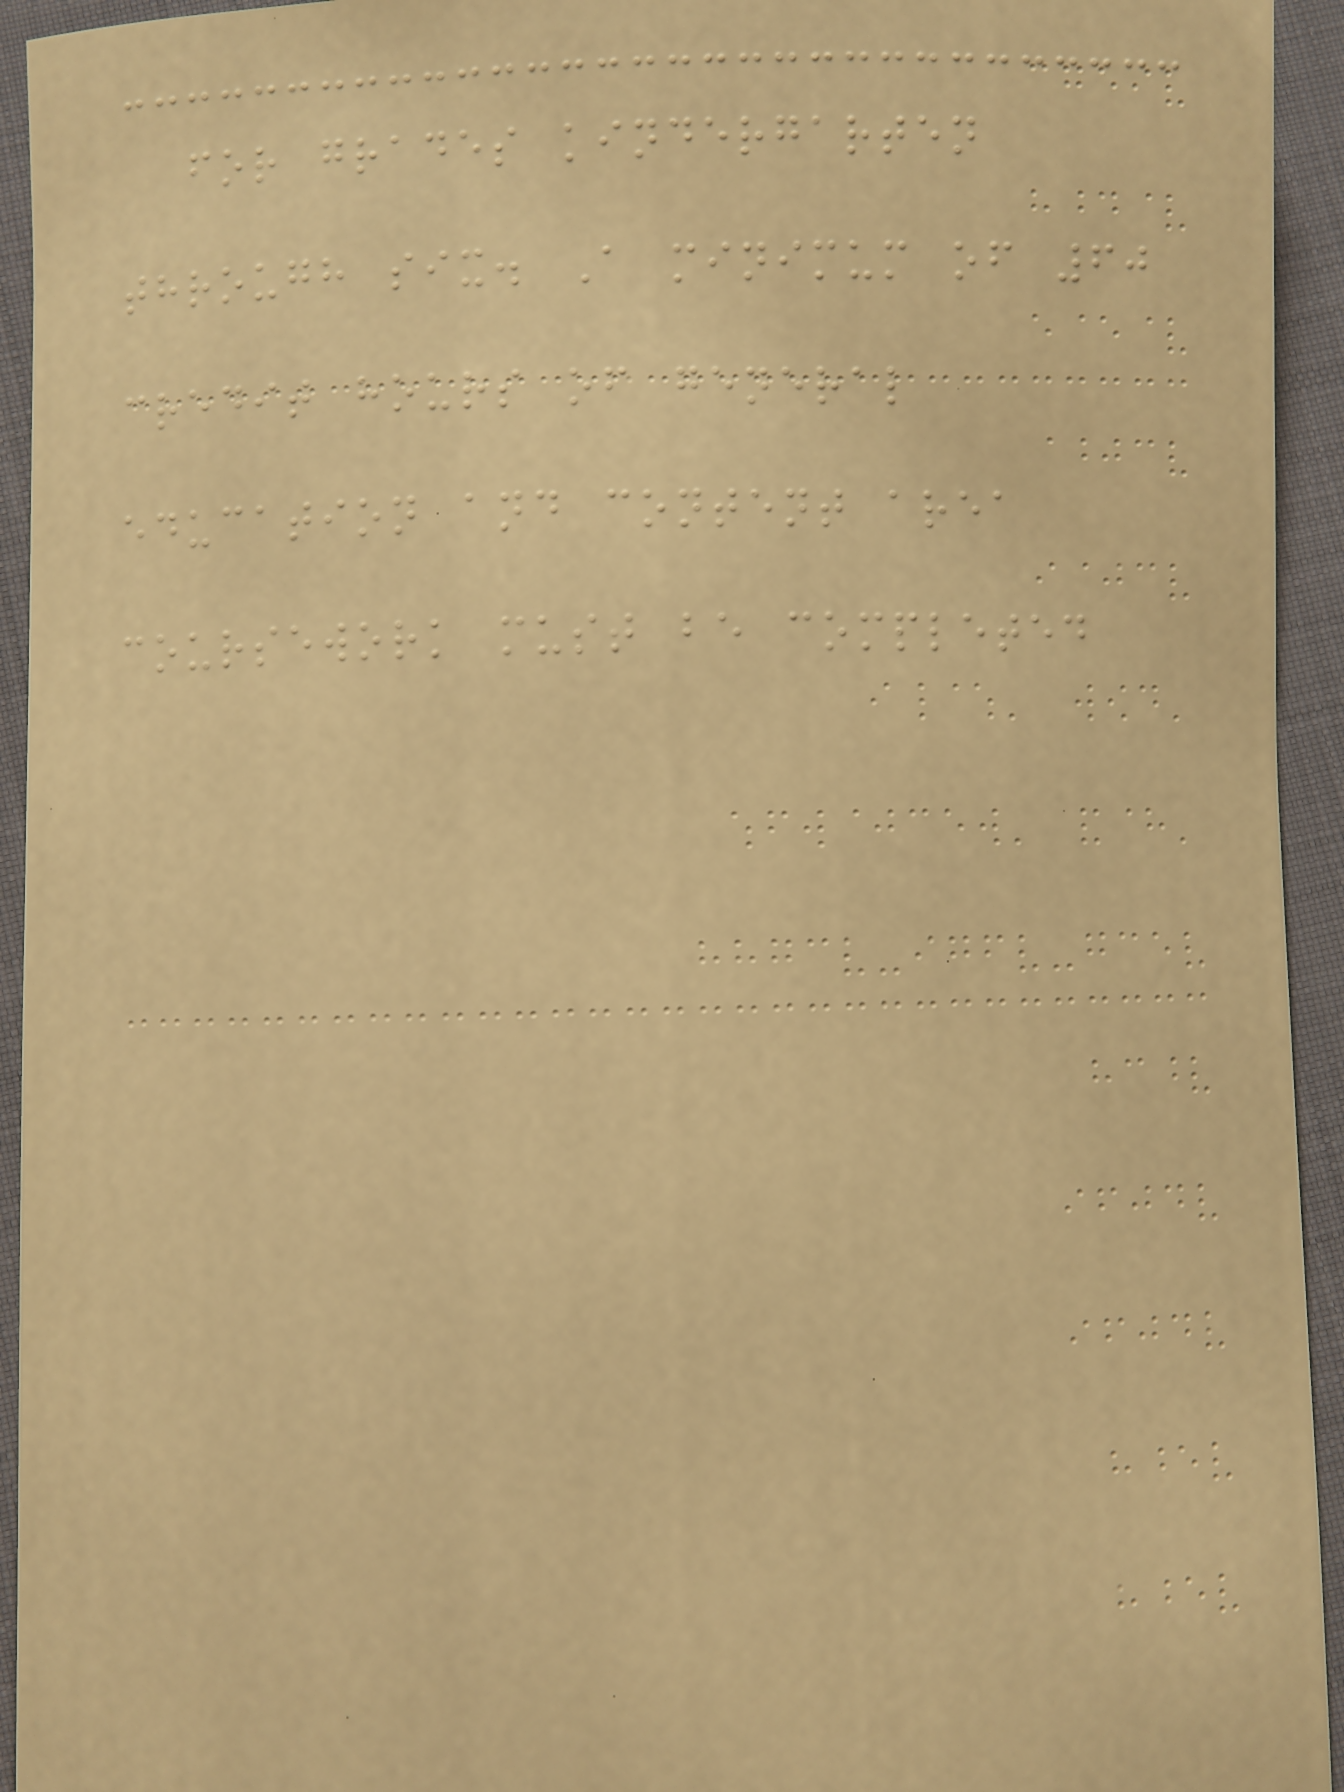for grades kindergarten
through six. A minimum of 60
credit hours of general
education and content area
coursework must be completed
